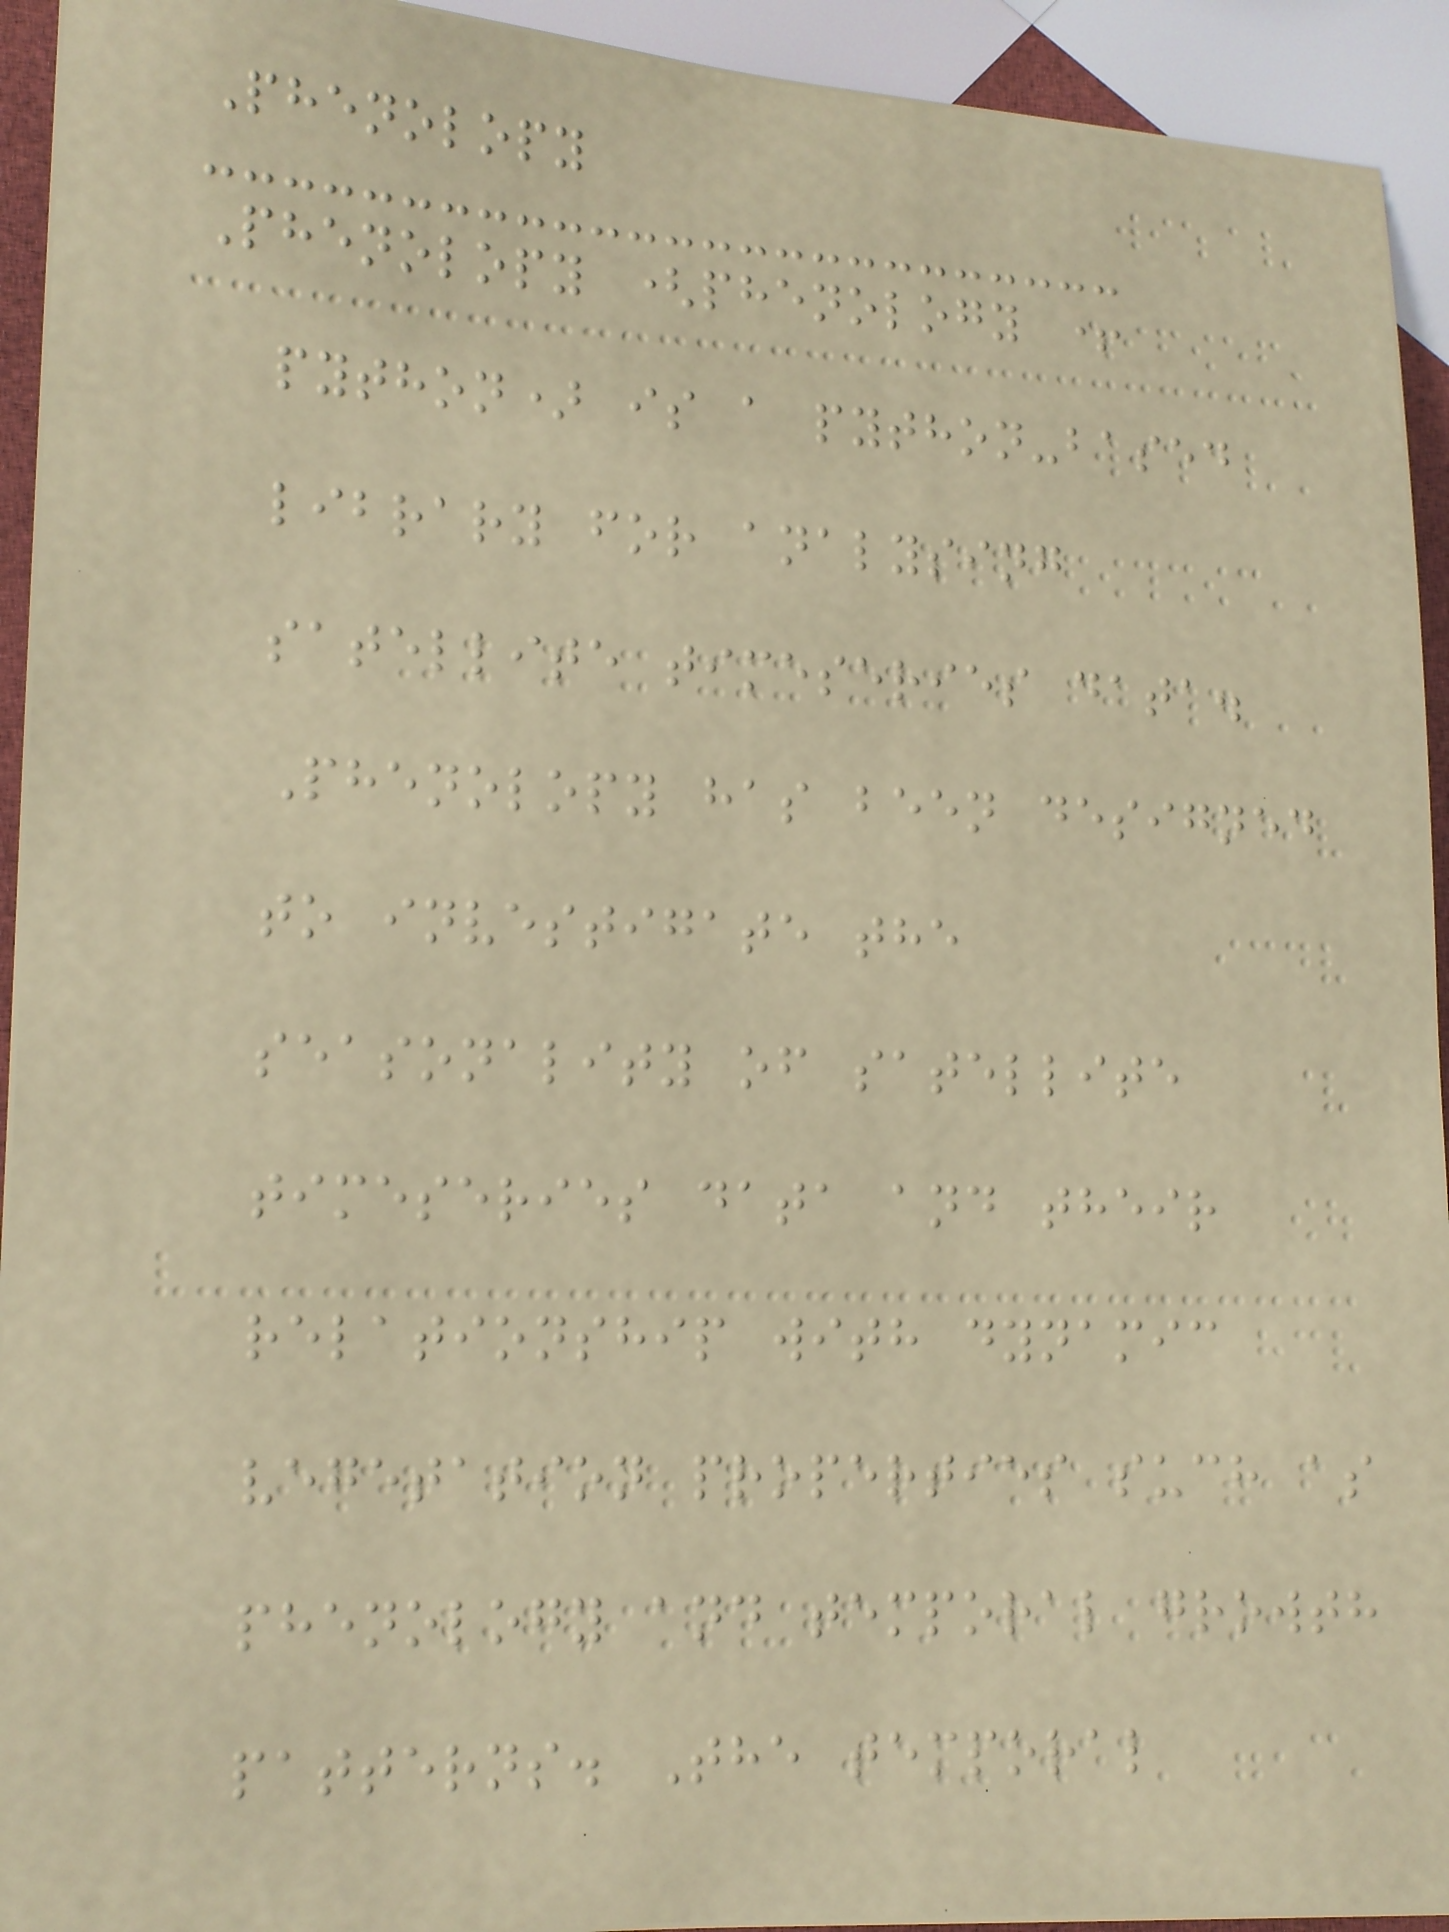Phenolopy
Phenolopy (phenology +
python) is a python-based
library for analysing
satellite timeseries data.
Phenolopy has been designed
to investigate the
seasonality of satellite
timeseries data and their
relationship with dynamic
vegetation properties such as
phenology and temporal growth
patterns. The temporal
